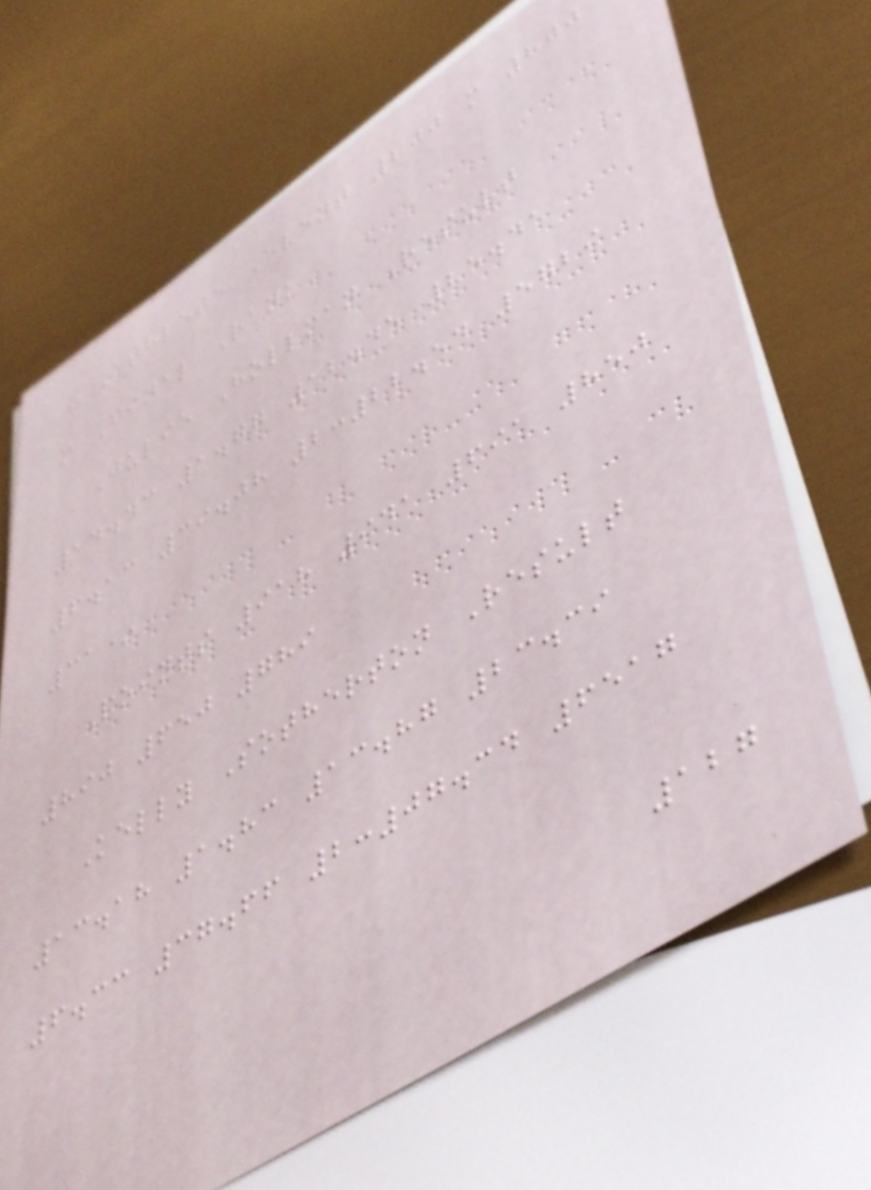Athlete Event 200 m 800
m Final Rank
Julie Hollman Result
14.43 1.77 12.45 25.41
6.13 39.08 2:22.54 5729
31*
Points 918 941 691 850
890 650 789
Kelly Sotherton Result
13.18 1.83 13.87 23.39
6.33 37.66 2:07.34 6517
127
